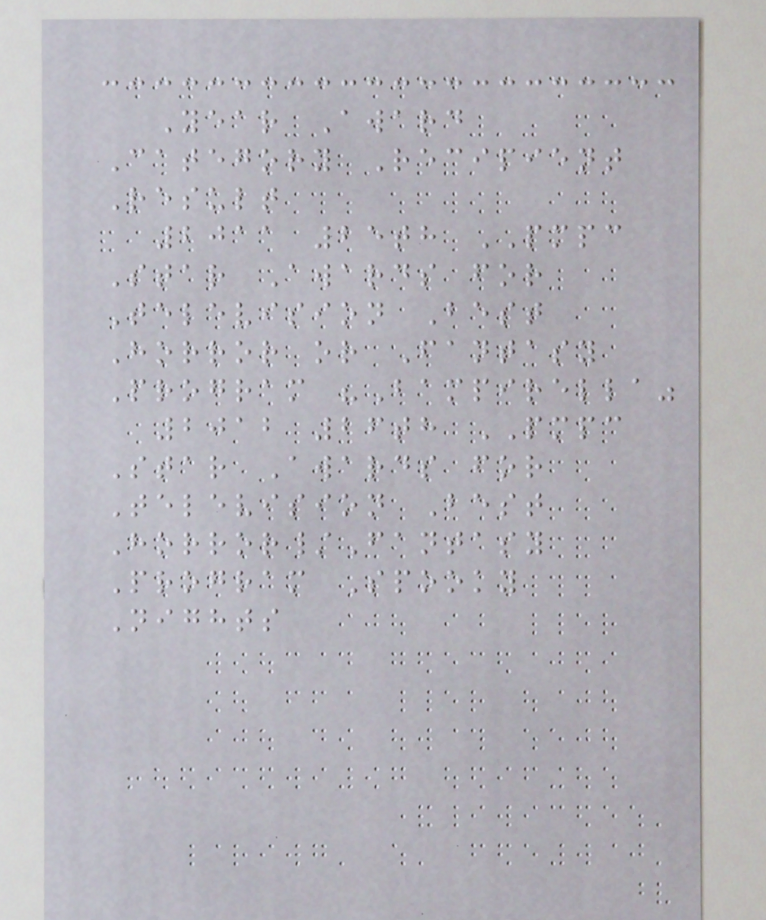Year Award
Category Recipient
Result
2011 25th PMPC
Star Awards for
Television Best
Horror or Fantasy
Program "Bampirella"
2012 26th PMPC
Star Awards for
Television Best
Horror/Fantasy
Program Spooky
Nights
